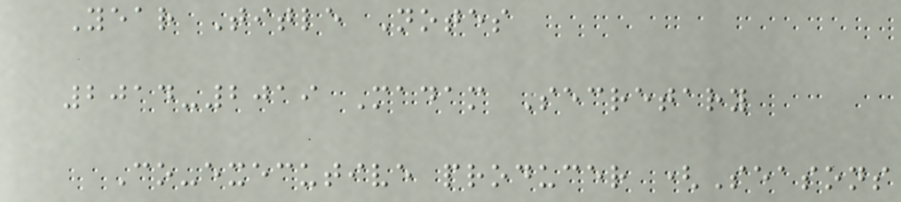Year Title Notes
2014-2019 Madam Secretary
Co-executive producer (Seasons
